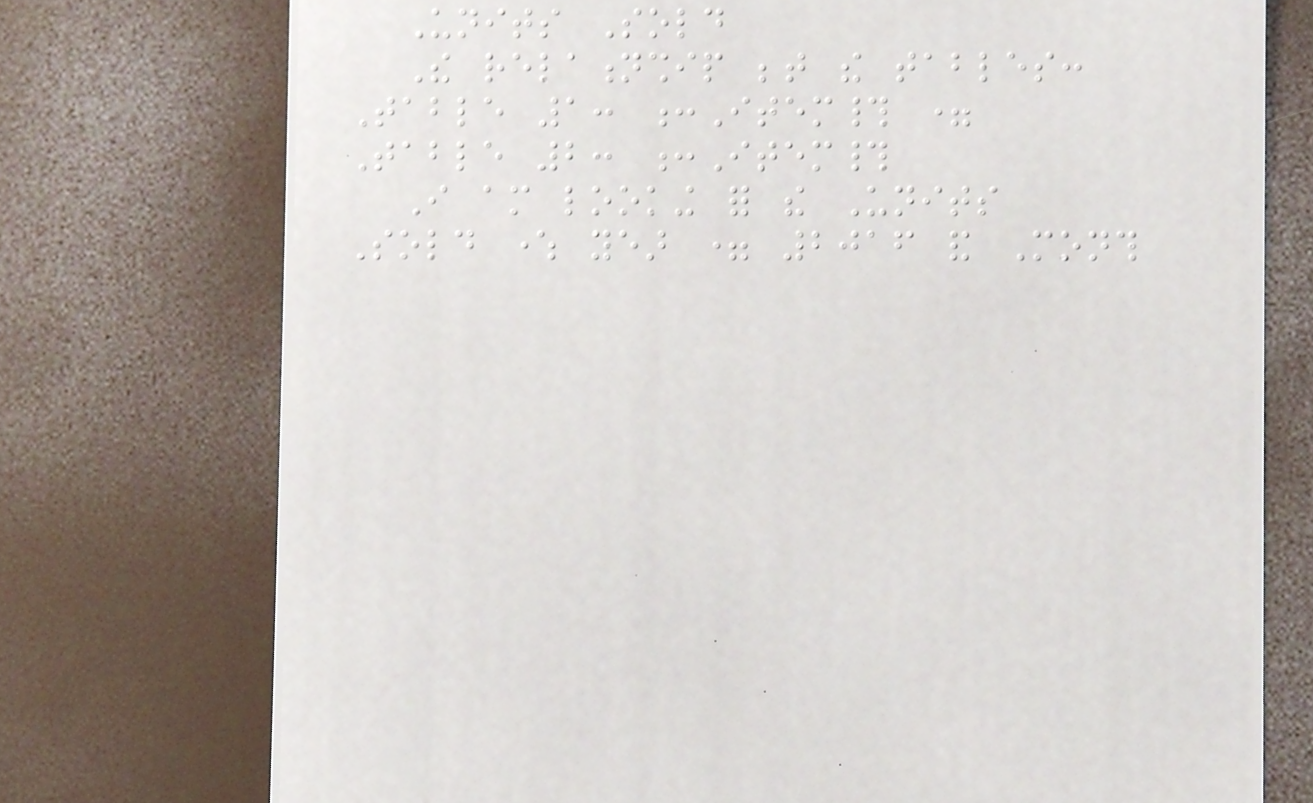Units Sold
The relationship between the tables:
Table 1: :Item# =
Table 2: :Item#
I am looking for the Units
Sold where year = 2016 and Month
